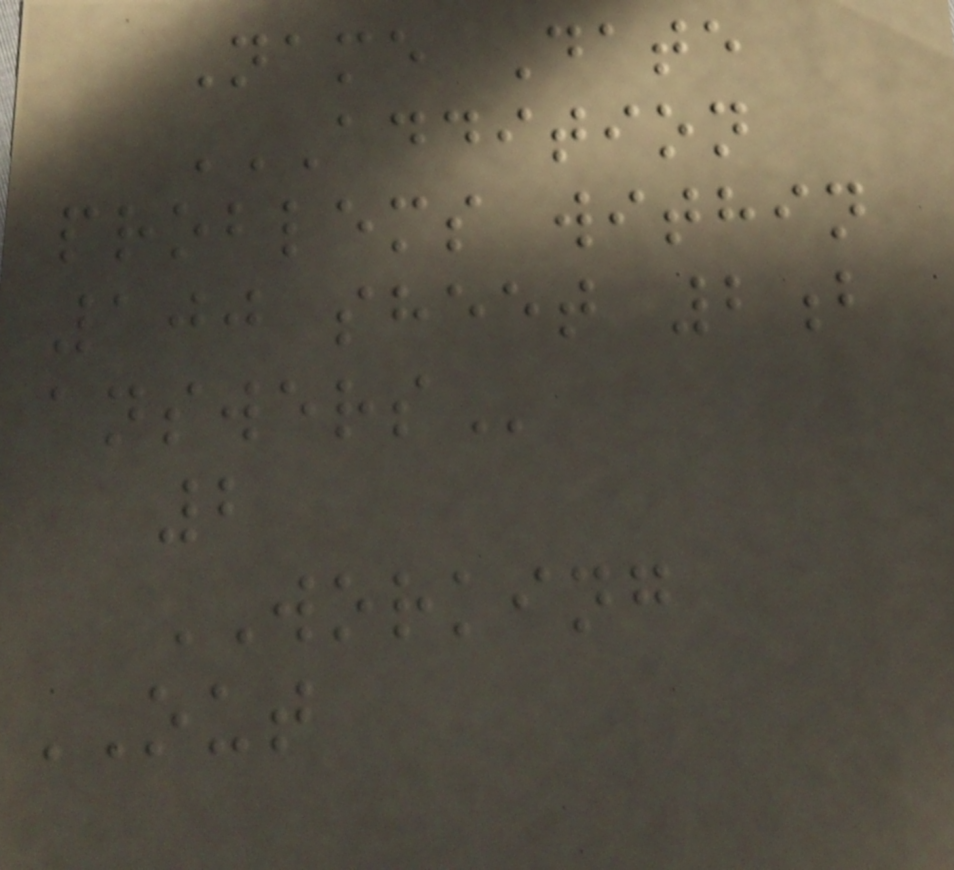Name Date
ADDITION
PROBLEMS WITHIN
100 SHEET 2B
ANSWERS
2
WORKING
OUT
